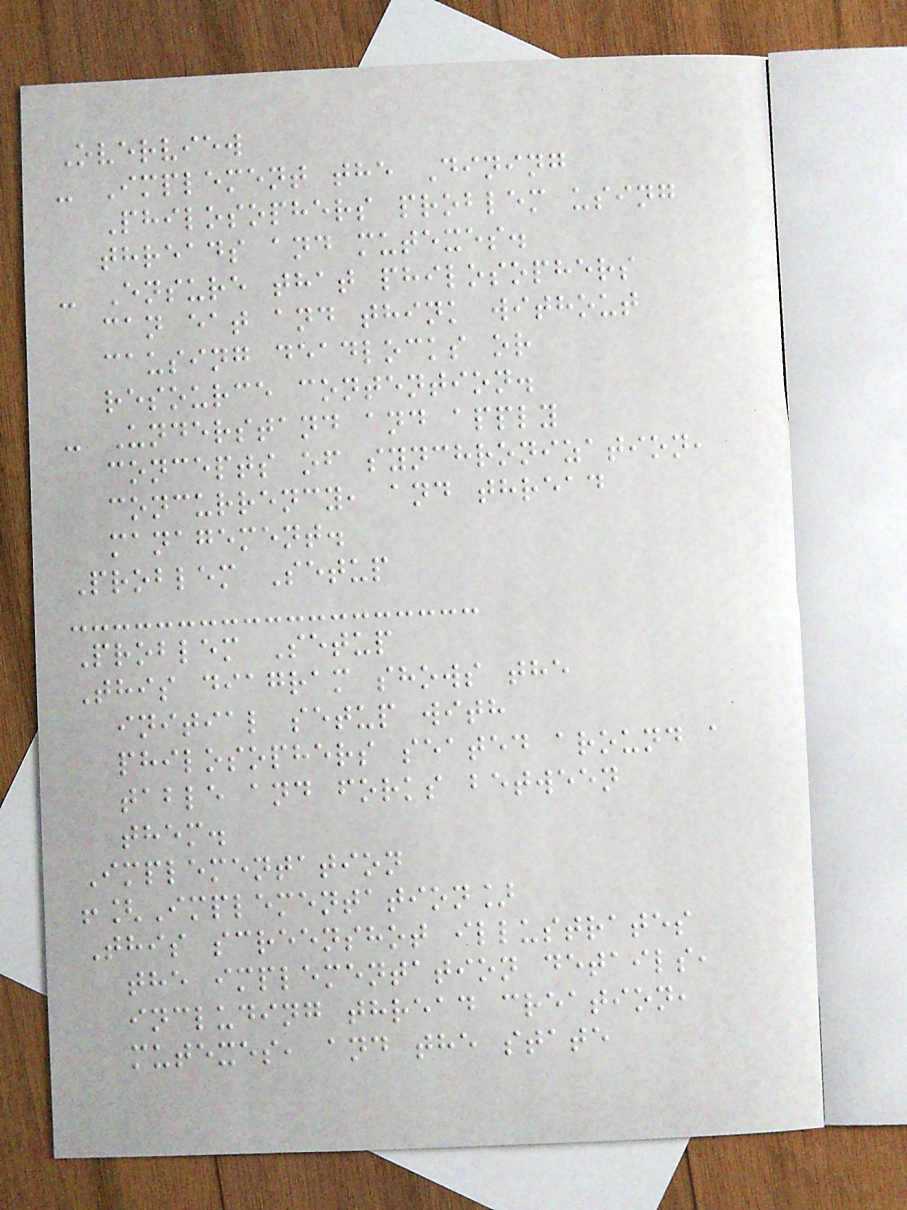Overview
- Implement the Dining
Philosophers problem using
threads and mutexes.
- Ensure that philosophers
can eat and think without
causing deadlocks or
resource contention.
- Understand and apply
concepts of synchronization,
concurrency, and thread
management.
Problem Setup
Problem Setup
This diagram shows the
initial setup with
philosophers seated around a
table and forks between
them.
Implementation
![Implementation]
This screenshot illustrates
the implementation details,
including thread creation,
mutexes, and the state
